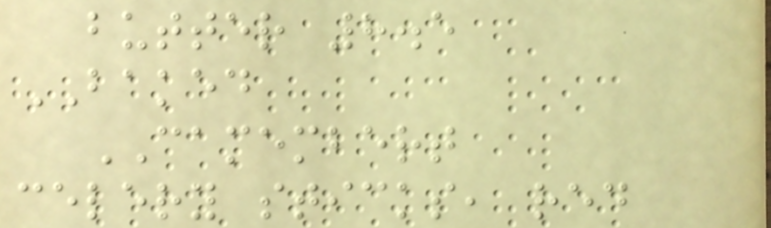butter 8.5
BAKED
CAMEMBERT
celery sticks, red
